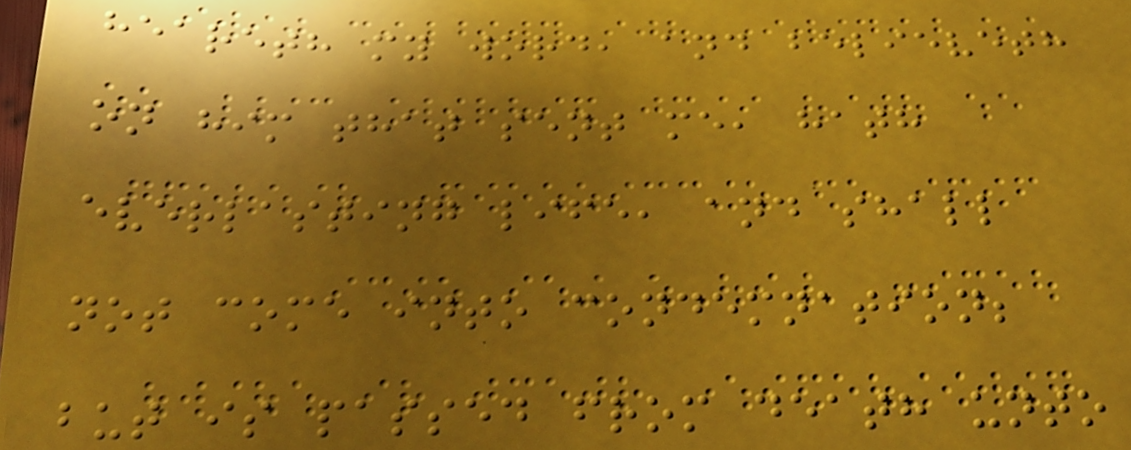heareth my word, and believeth
on him that sent me, hath
everlasting life, and shall
not come into condemnation;
but is passed from death unto
